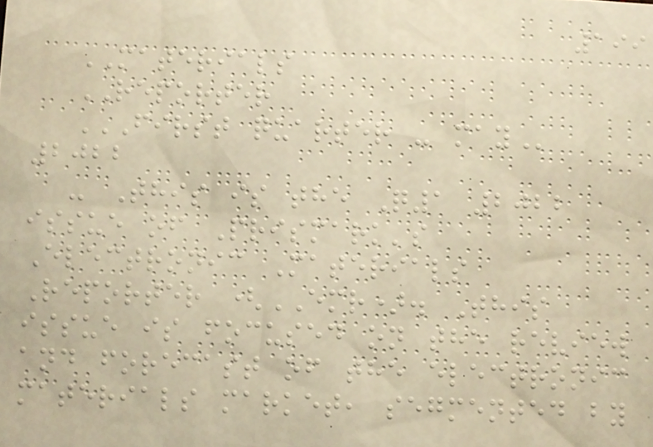199
MATERIALS
REPORTER
FIRST QUARTER - MAY
2022
- This is the Q1 2022
issue of Prismark's
Electronic Materials
Reporter (EMR). This
issue is focused on the review
and forecast of the electronic
materials market, segmented by
